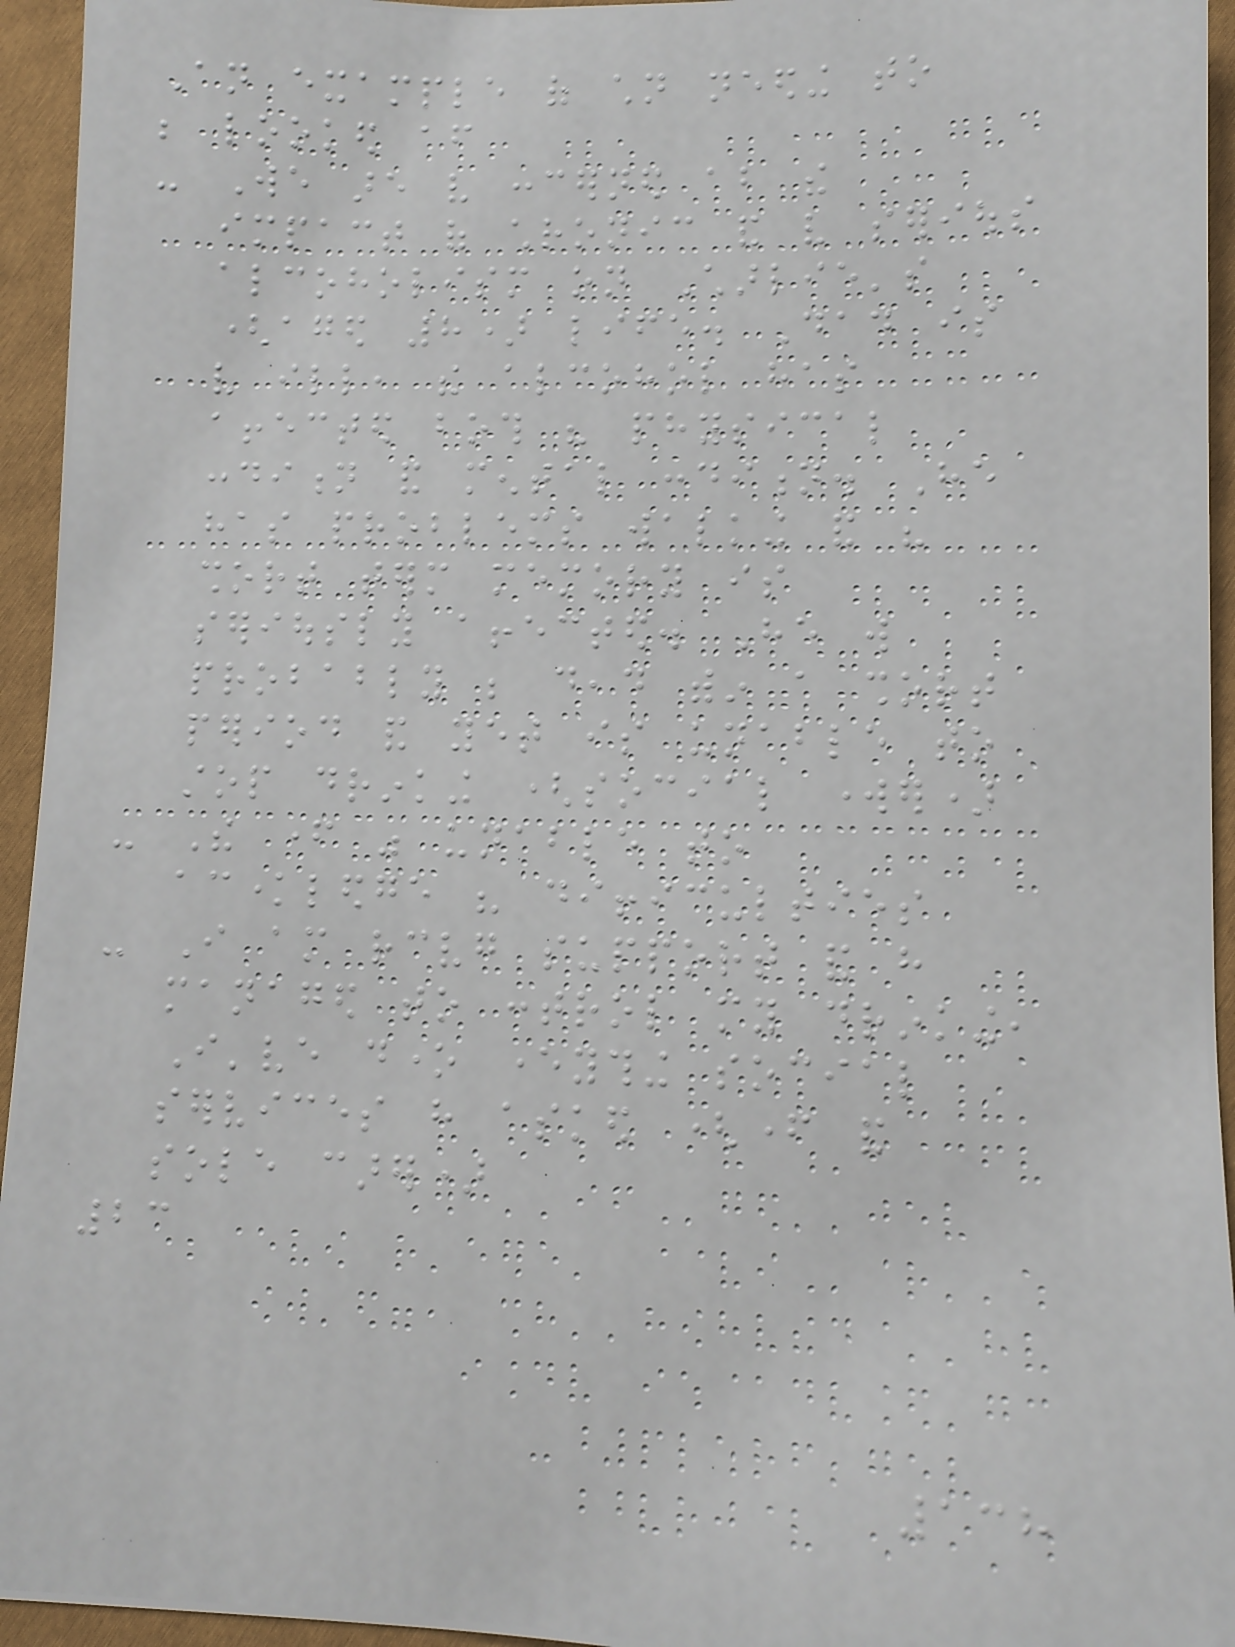An example of children needing to
be looked after
- We are very concerned about the
impact of chronic and very serious
alcoholism on Charlie's
(aged 8) life. Dad is
very ill, the alcohol has
affected both his physical
condition and mental condition. He
has problems walking and his
short term memory is
seriously affected. He will
probably be dead within a short
period and yet is unable to
stop drinking (social worker)
- The father was unable to
acknowledge his difficulties
- I am receiving support and have
managed to control my drinking,
I've done everything social
services have asked (father and
sole carer)
23
138
